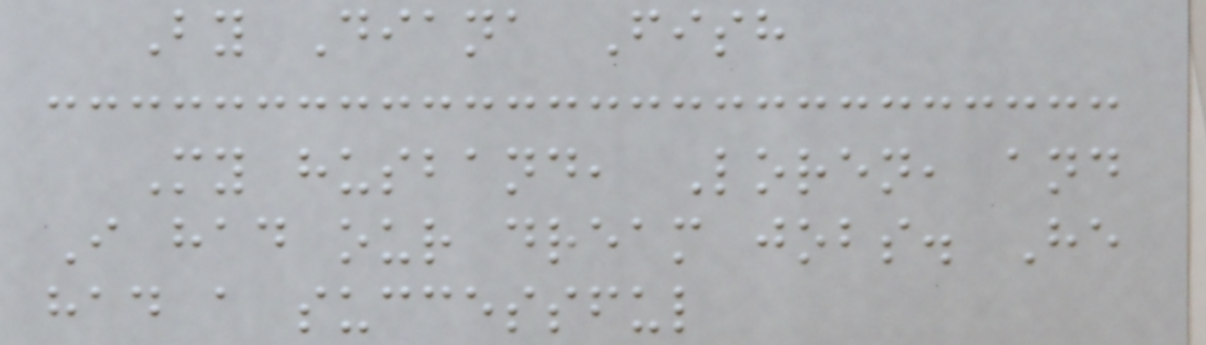By Diana Fish
My husband, Loren, and
I had our dream jobs. He
had a successful
